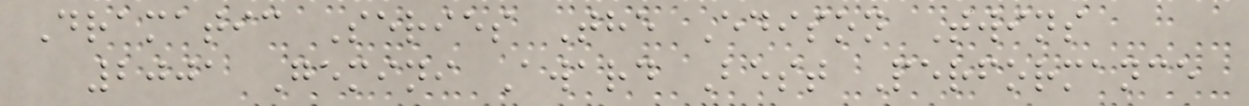Dramatic Series The Edison Twins
2001 Gemini Award Best Performance
